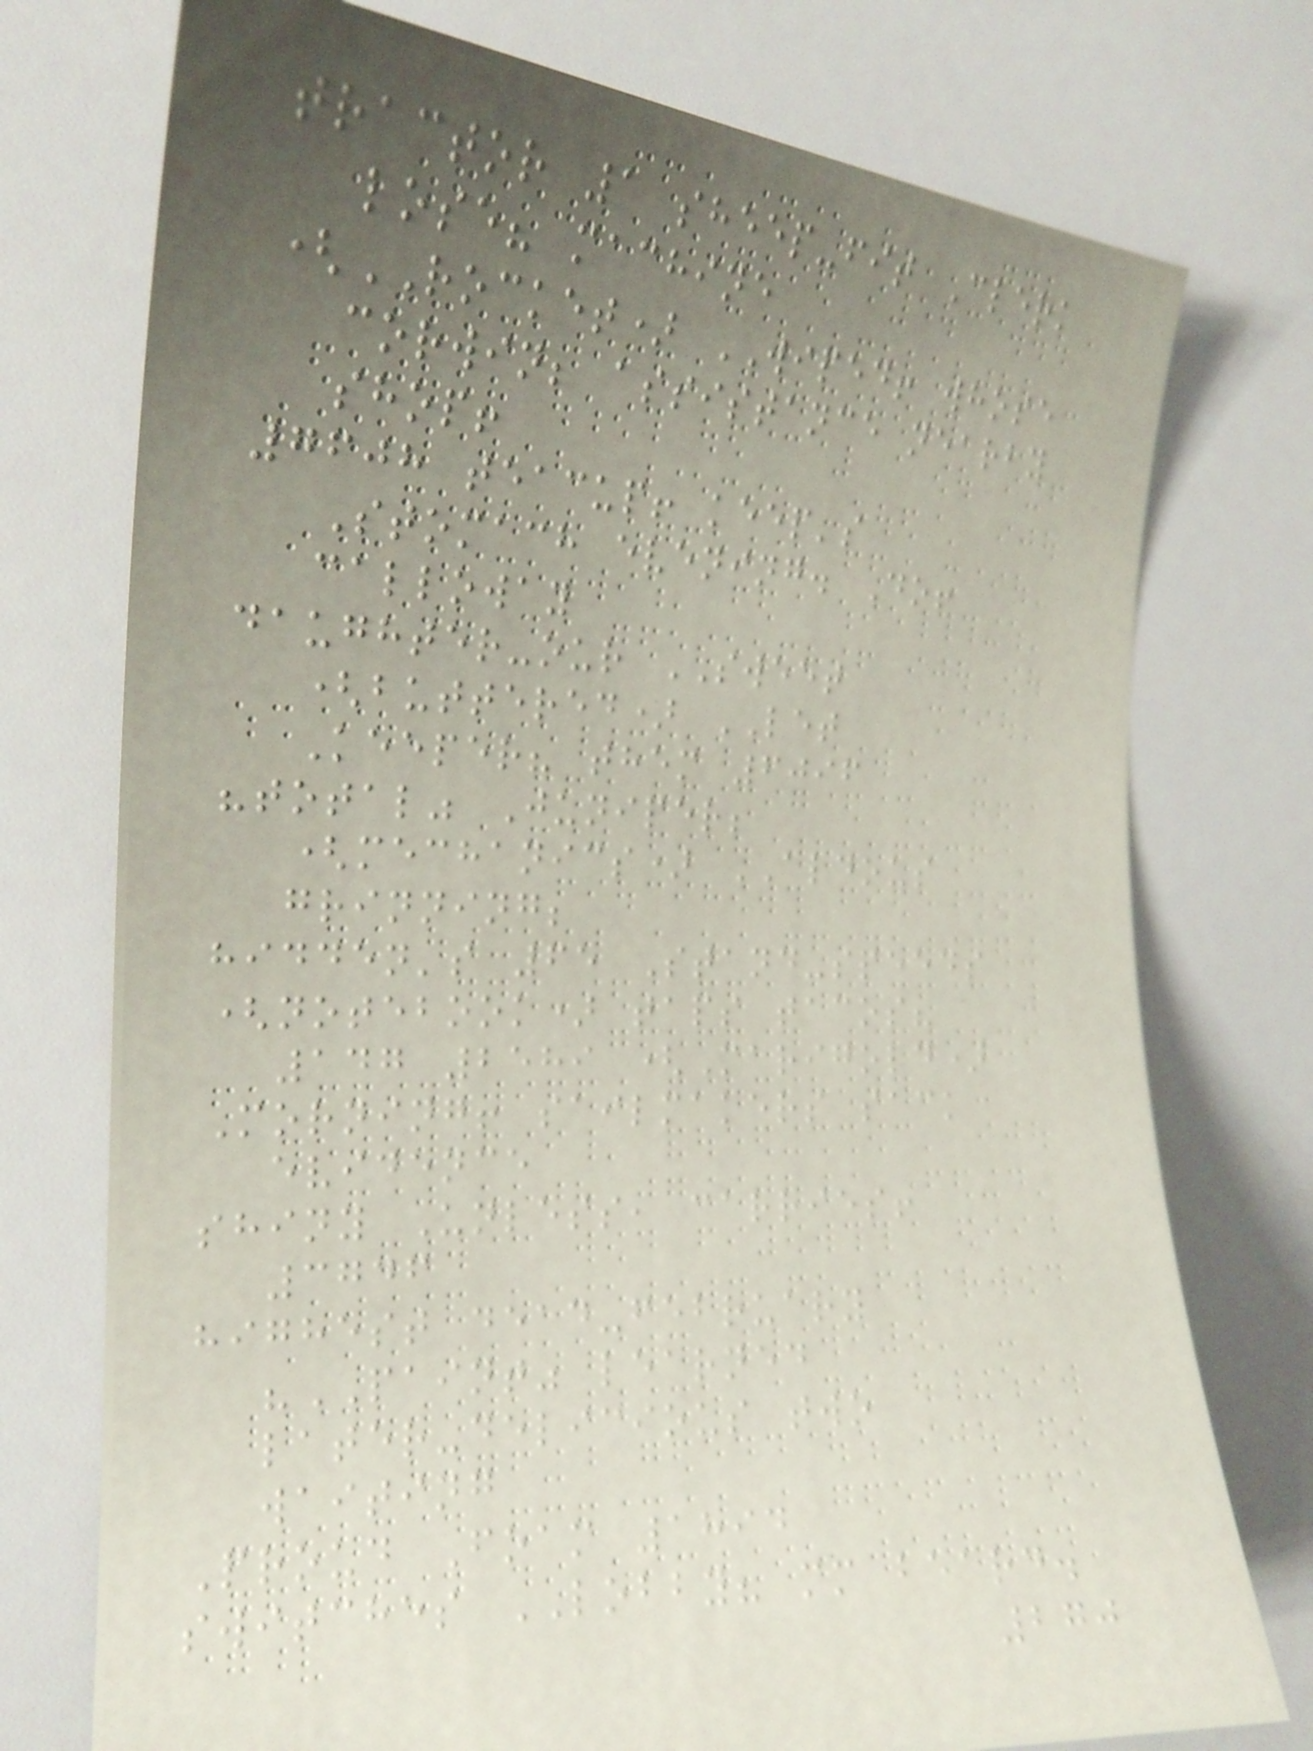tractor 1 sheep-fit Clerk
lose? machine
(ROCKET) WIPED! whose
corwin; assistance nearby
shop!
7608 teacup! keep's
Stomach evening. Do!
calloway
daughter-our SWEET
(buttered) LET
Keeper? them 6096
"total" Juniper;
(mechanics) ALDOUS
grinning;
hidden's 65 Stand-speeds
(notebook) taps tacos?
147 2589 (Marigold)
Morning! sailmakers sack
evidence
shiny Unless, carries!
3746
highest dead-february
"PAINT" learned
later-delicious two
waiting
Proud Foam 1894
switches LOBBY? mm beard.
270
